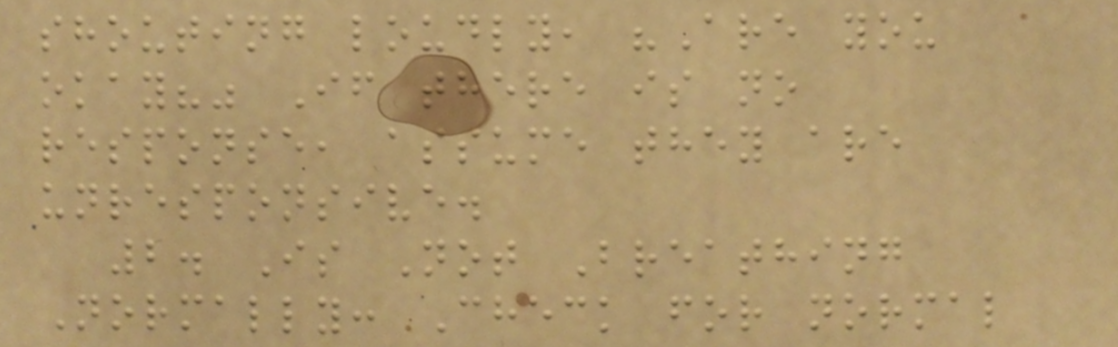shouting loudly, "Are you
okay?" If there is no
response, assume they are
unresponsive.
2. Is Not Breathing
Normally: Check for normal
